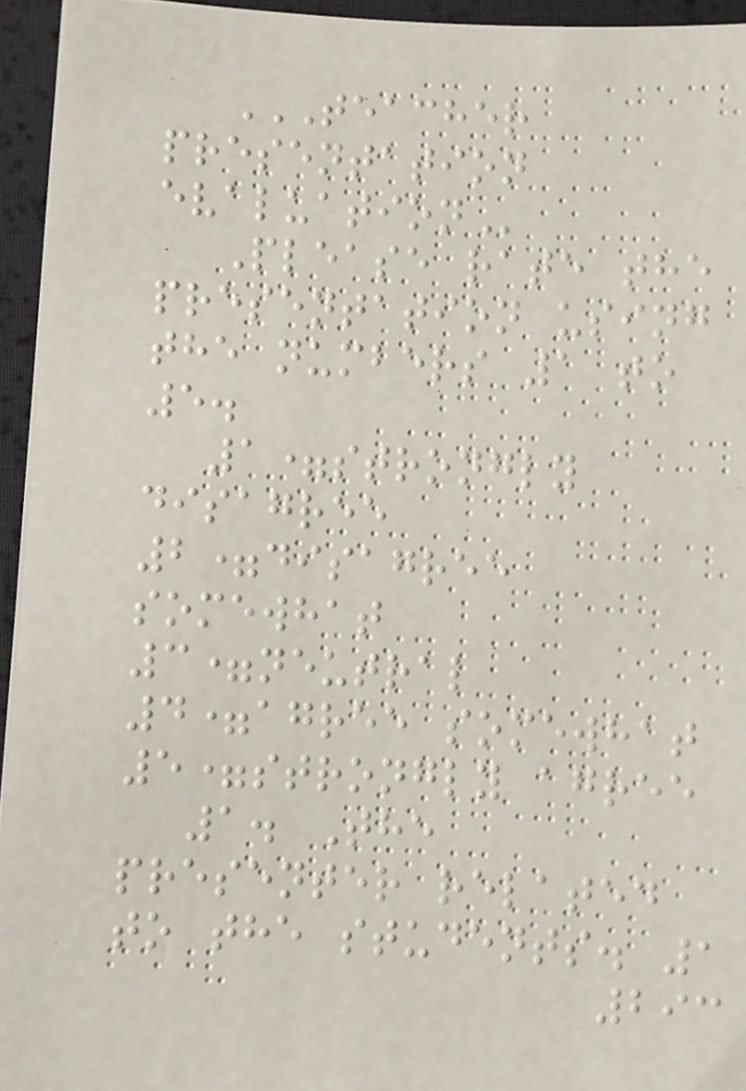TEACHER
PRESENTATION
EVALUATION
Please rate the
presentation using
the numbers 1 to
5.
1=strongly
disagree
2=disagree
somewhat
3=neutral
4=agree somewhat
5=strongly agree
1. The
presenter related
to the students. 1
293
